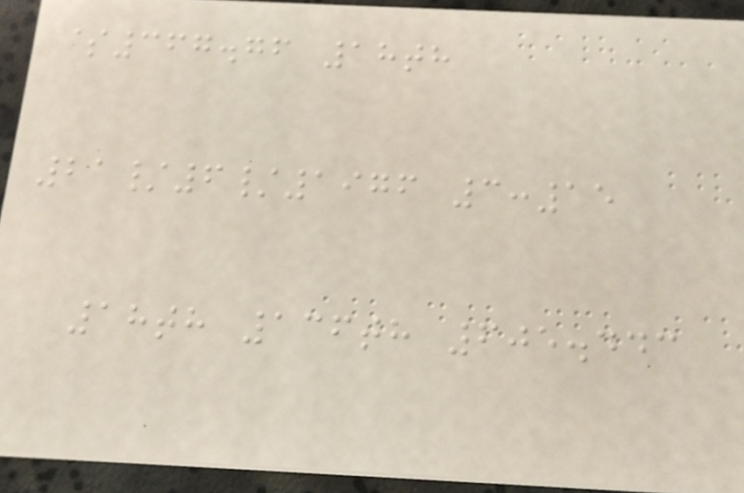$367.76 18th
21/6/1976 3:15
18th 136th 605.443
